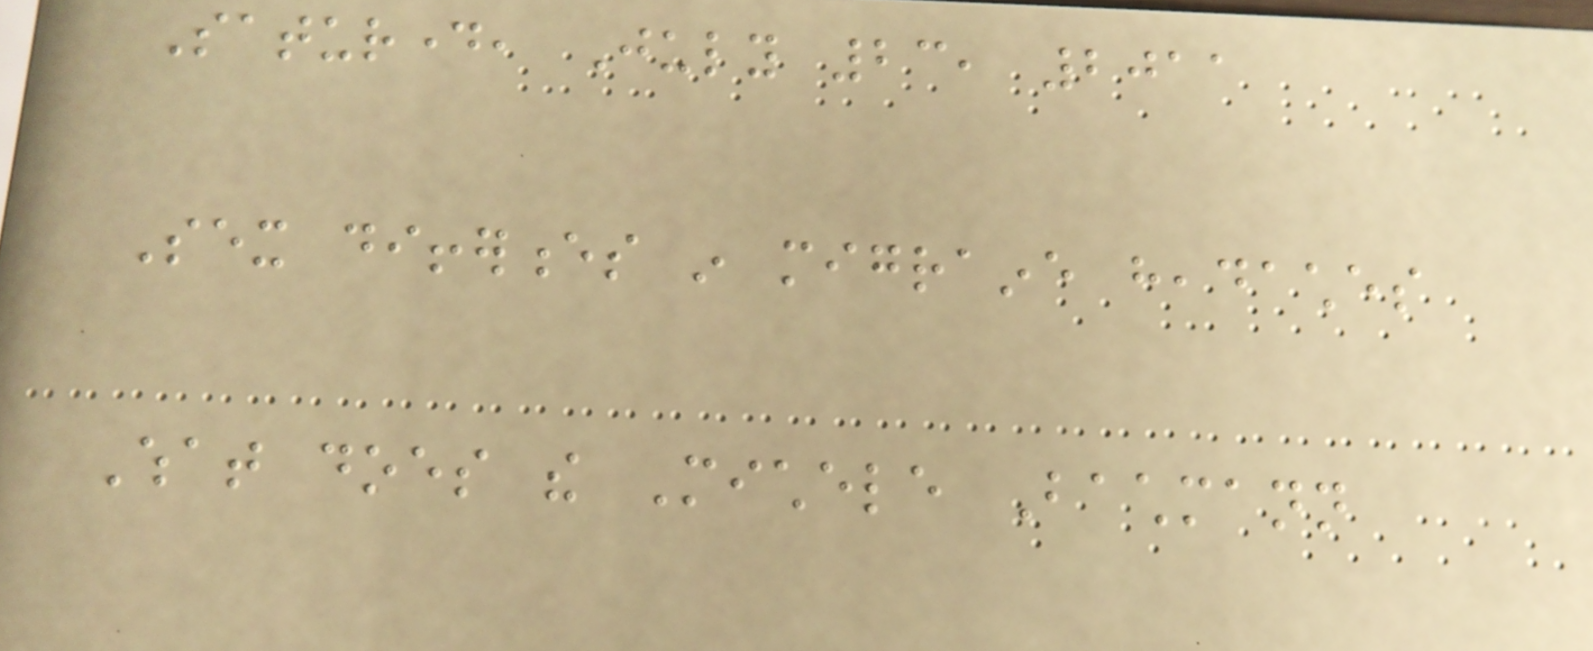Saturday, July 23, 2011
Sex differences in migraine headaches
What does the Michele Bachmann
